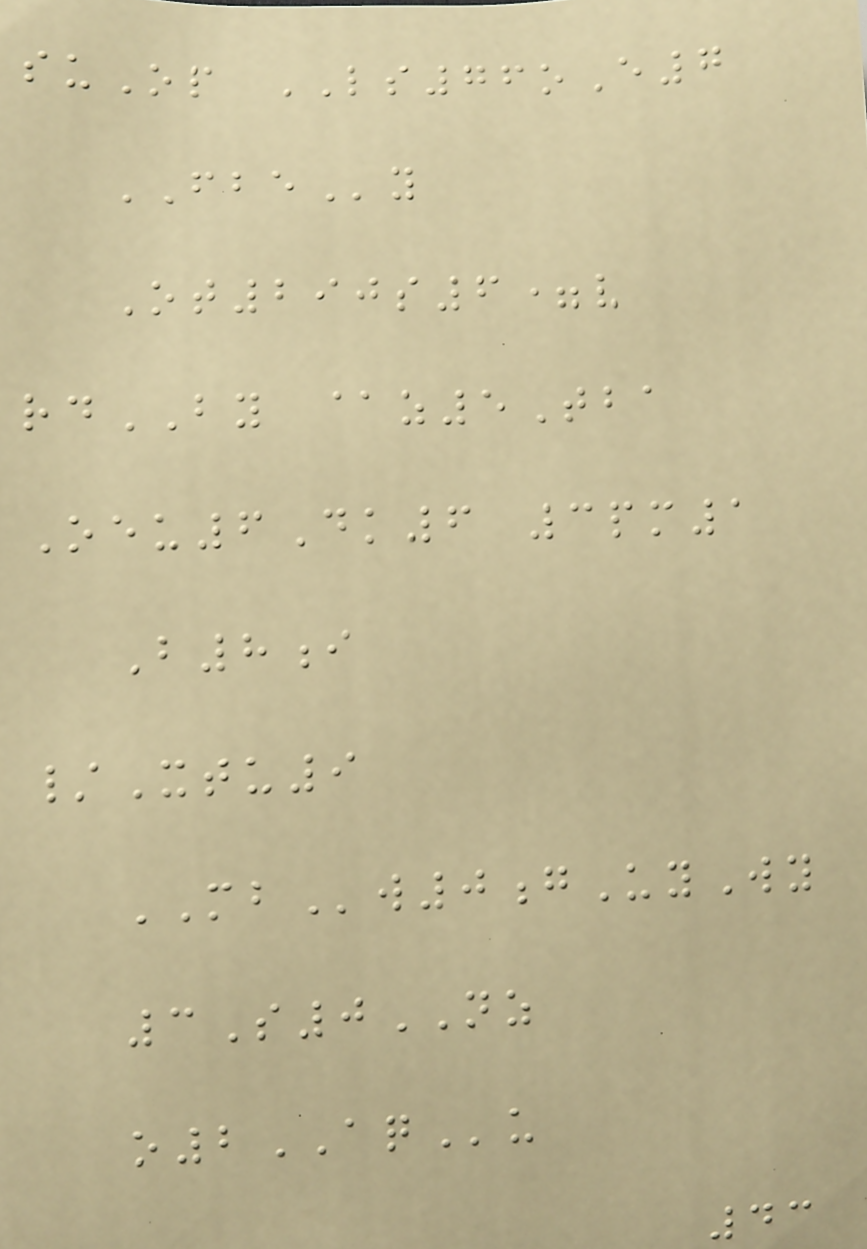suOp LS76oE7
FBEy
Ot290s6=v
rdBY @z5Tba
Oeu6Dk6 3pm1
B8i
/Xtu9
MBw0gUyWy
3S0NZ
o2AQu
43
